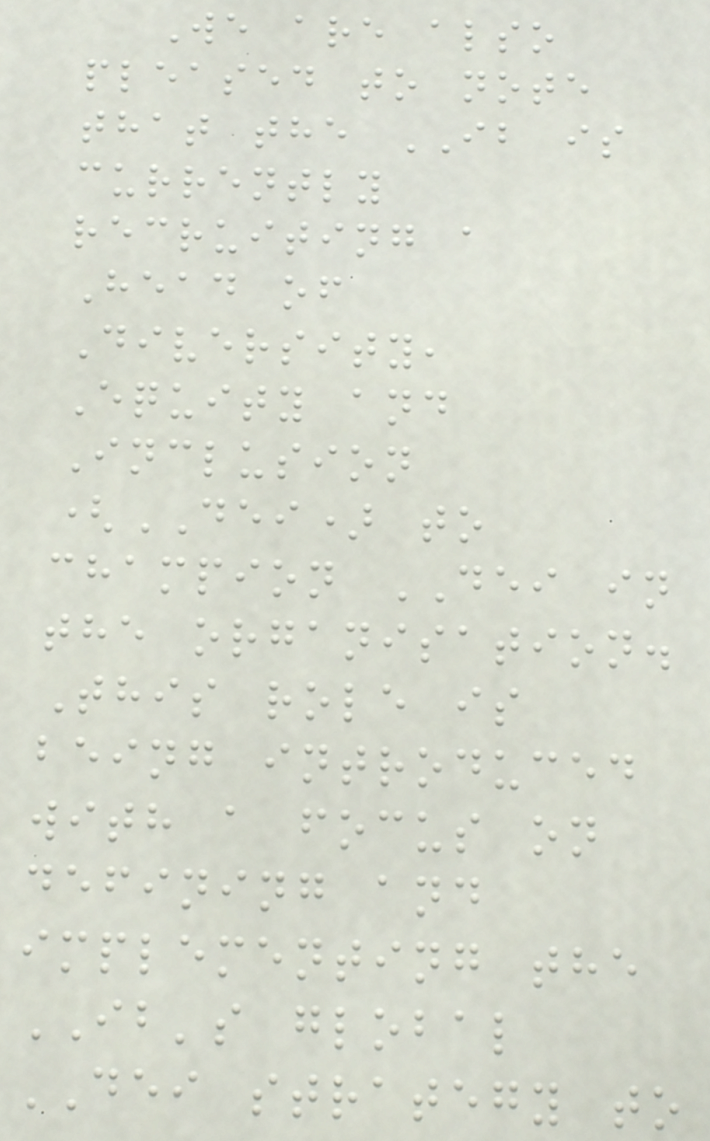We are also
pleased to note
that the IB is
currently
recruiting a
Head of
Diversity,
Equity and
Inclusion
(DEI) to
champion DEI in
the organisation.
This role is
being introduced
with a focus on
defining and
implementing the
IB's global
DEI strategy to
